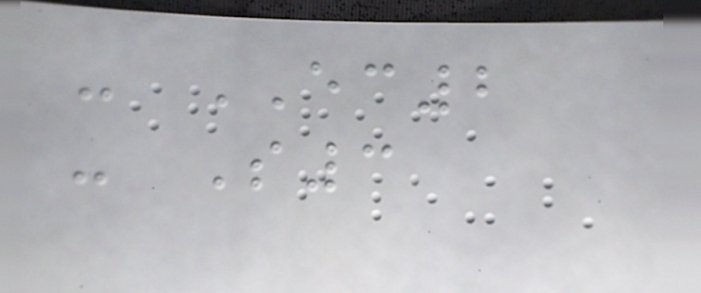- EC2
- S3
